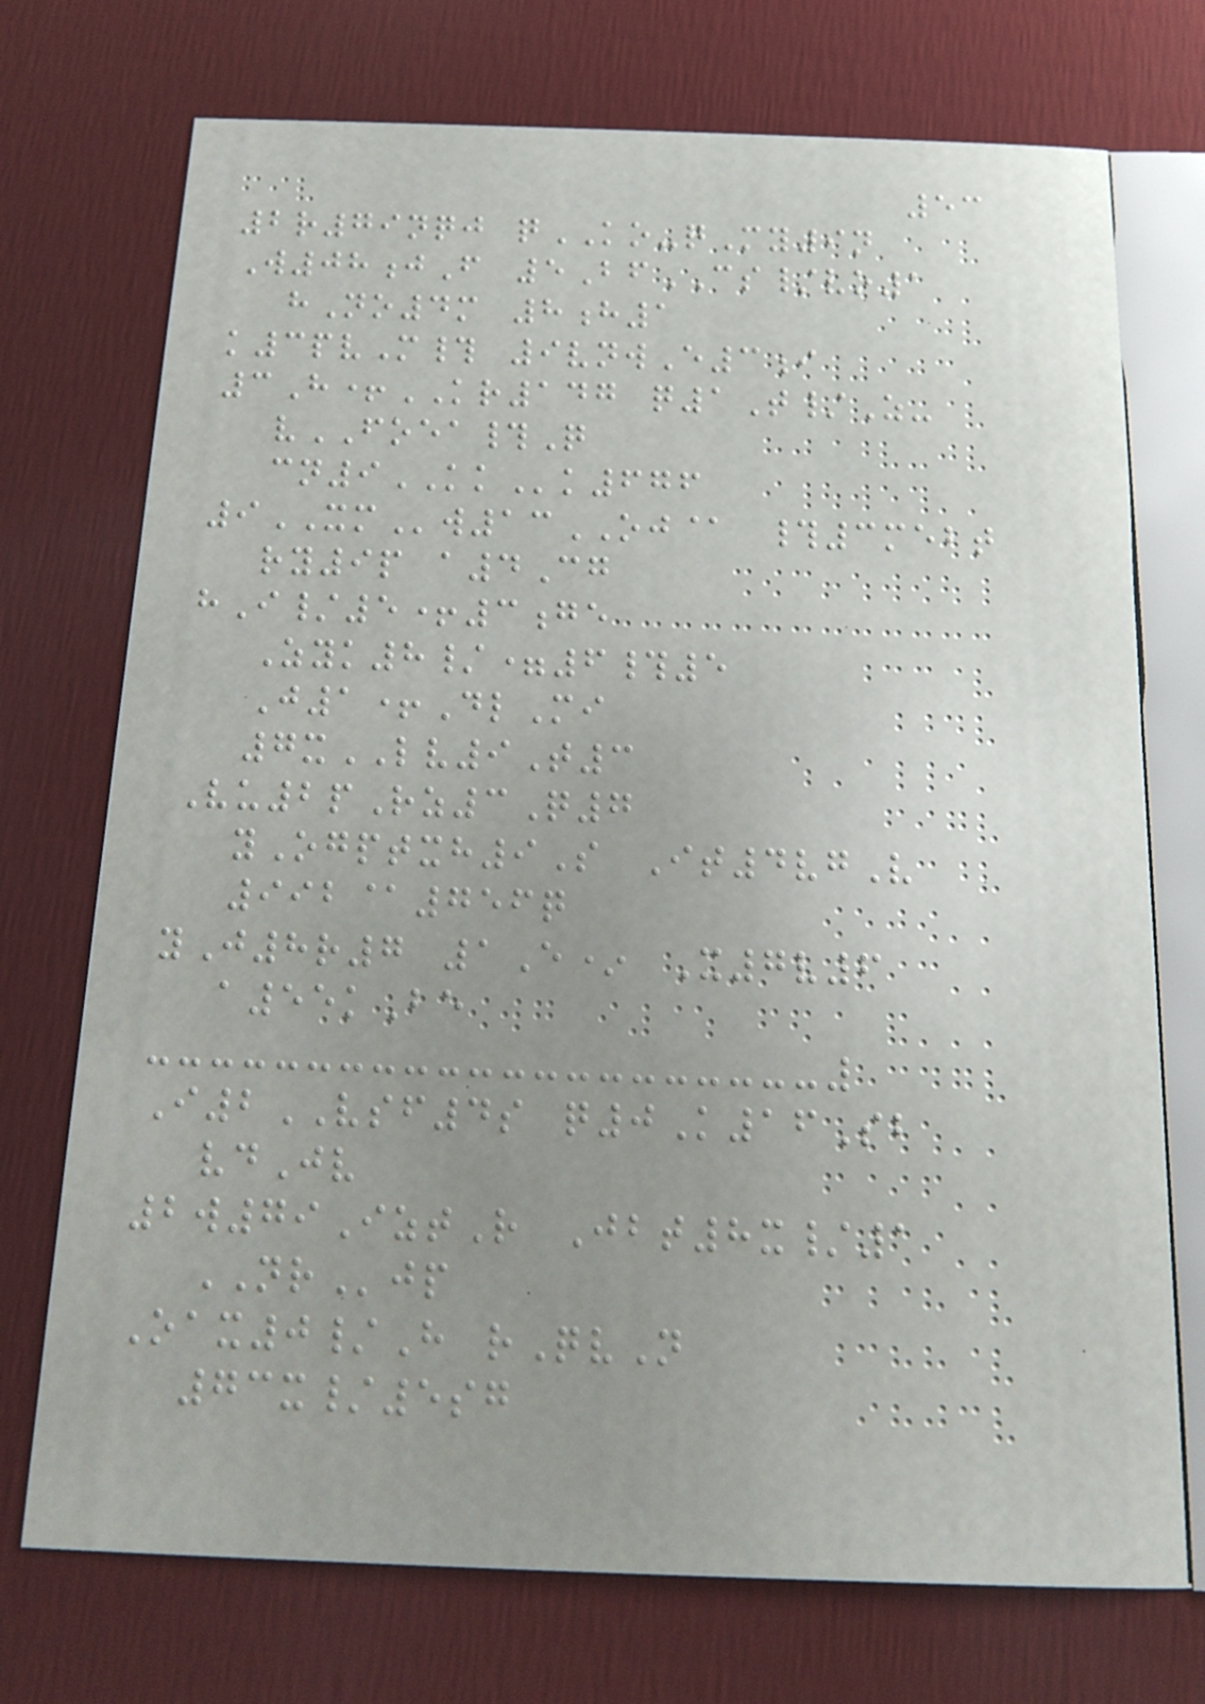53
2r79nqj qKO-qMy9n
W08jF 5BfCS/vo1
hNo4m 8h1
k3pvM# 9vnwE3i
3H+KR147 q1T/Z-
vFOEA#Q
cn9KKk676
9XMw13OJ@ #3mebt
ry9p a4Cg
hI/5+3ge
Zyk8/=6#5
J1+DlMi
7xLV9T3
Vu2pRz3Q7
yOgptxh9S It4vgV
992@756q
yJ8r7 1E* X7v6
a55kBe
I2VSF4s q0K16Sb
vdJv
2w79IztR Jbt8x/1
NRjp
Oax0/H rQvN
73x/5sg
